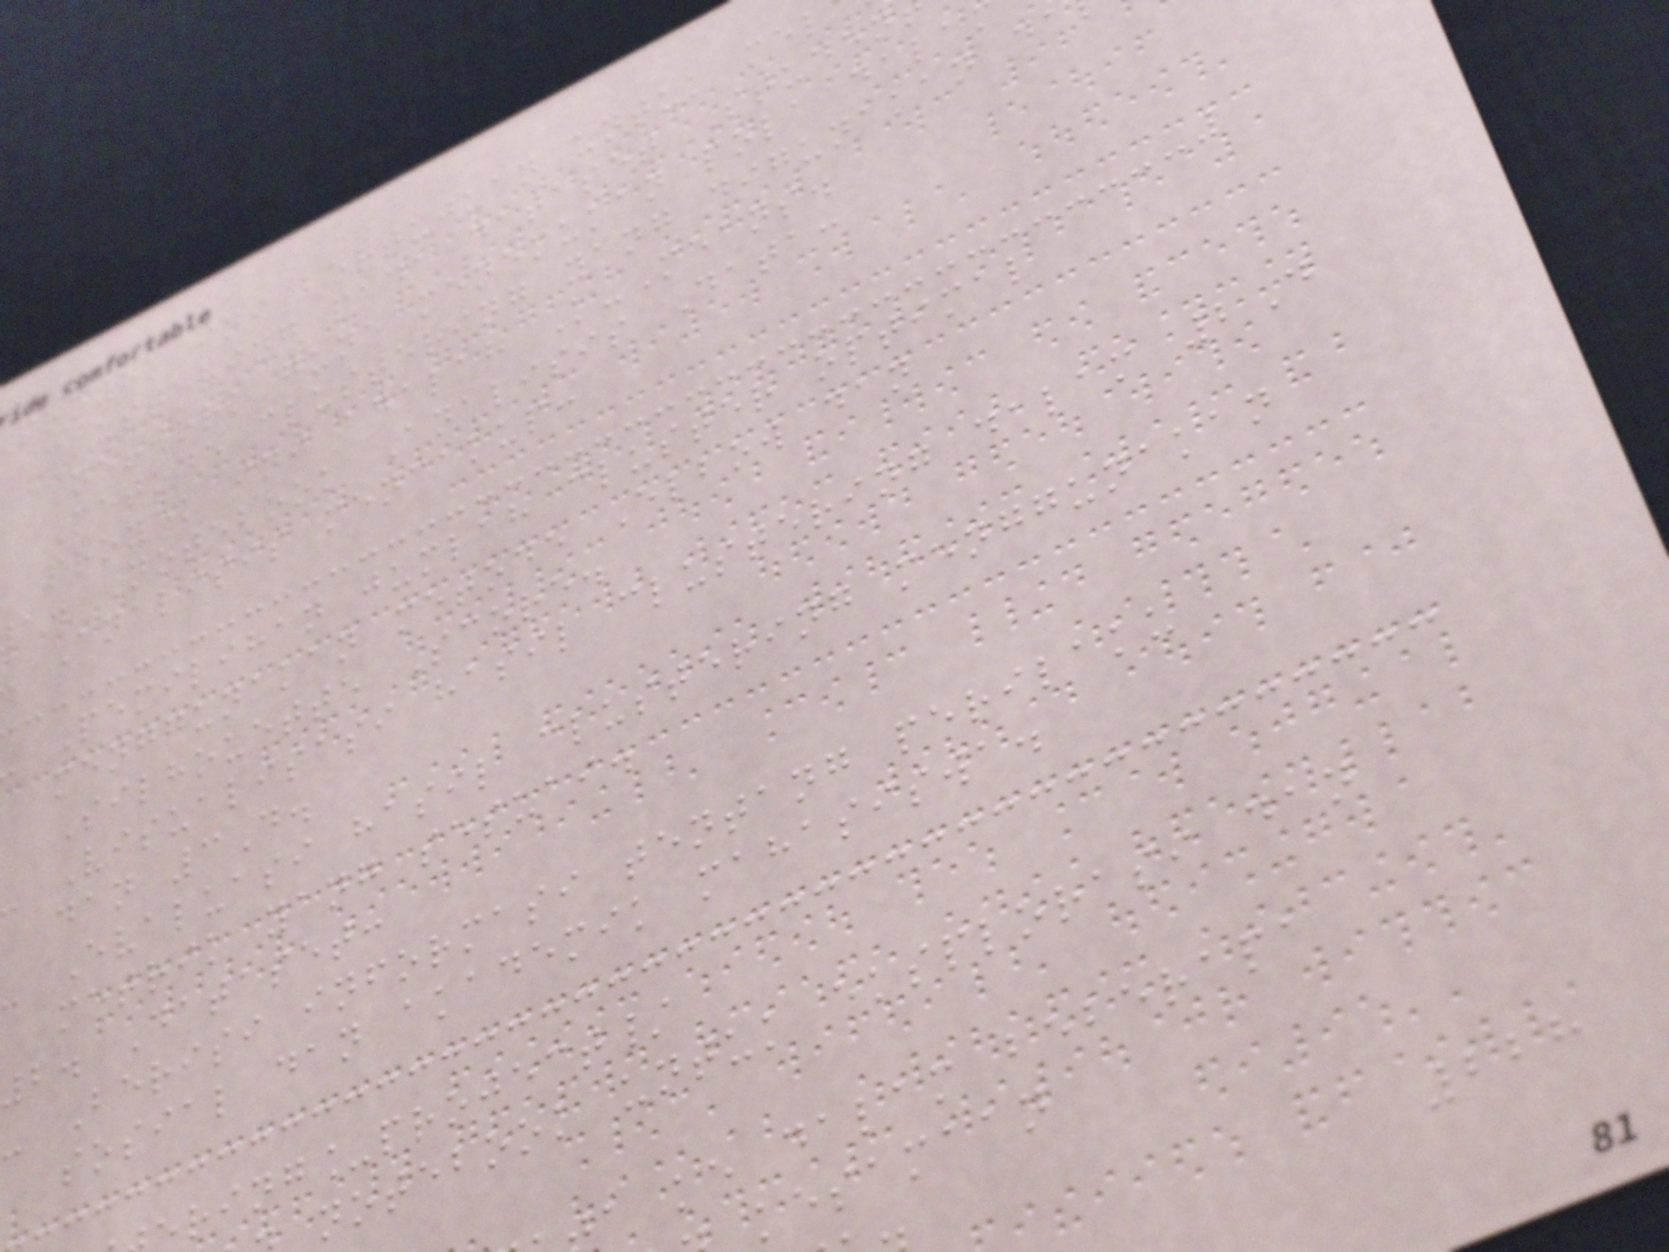proyek ini bertujuan untuk mel
clustering pada dataset Studen
Network guna menemukan pola dala
Metode clustering yang digunakan da
proyek ini adalah K-Means.
a. Notebook Analisis Data:
Analisis mencakup:
Pemilihan jumlah cluster optimal
menggunakan metode Elbow dan
Silhouette Score.
Visualisasi hasil clustering dalam 2D
dan 3D.
Evaluasi hasil clustering menggunakan
metrik yang sesuai.
2. Dataset:
- Berisi informasi tentang perilaku
sosial dan akademik mahasiswa.
ring_project/
notebook untuk eksplorasi dan
a ke dalam beberapa
kesamaan
228
